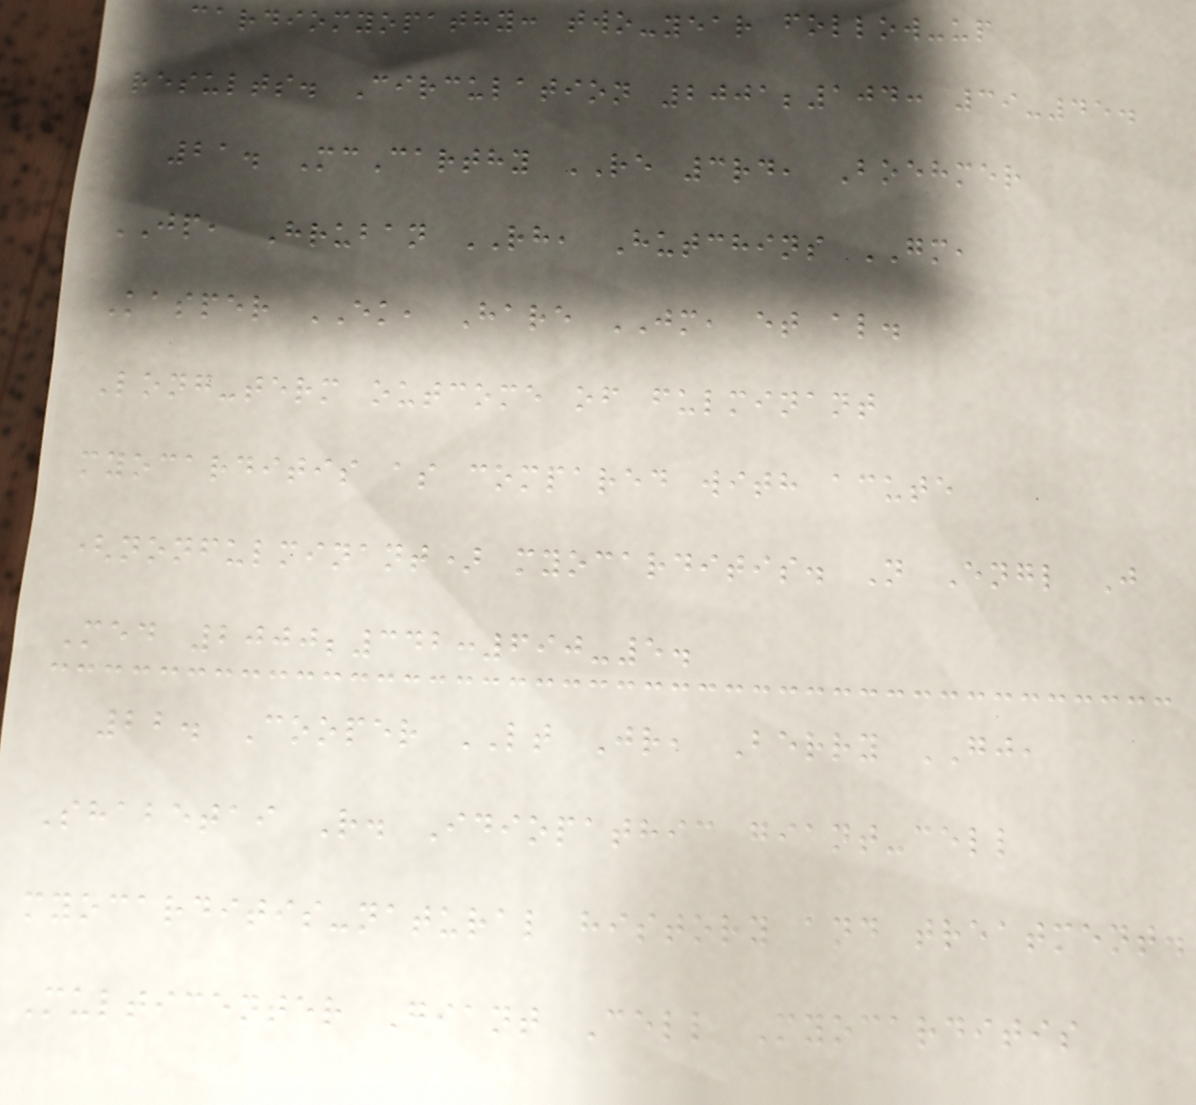cardiomyopathy: two-year follow-up
results. Circulation 2001;104: 39-45.
21. McCarthy RE 3rd, Boehmer
JP, Hruban RH, Hutchins GM,
Kasper EK, Hare JM, et al.
Long-term outcome of fulminant
myocarditis as compared with acute
(nonfulminant) myocarditis. N Engl J
Med 2000;342:690-5.
22. Cooper LT Jr, Berry GJ,
Shabetai R. Idiopathic giant-cell
myocarditis-natural history and treatment.
Multicenter Giant Cell Myocarditis
